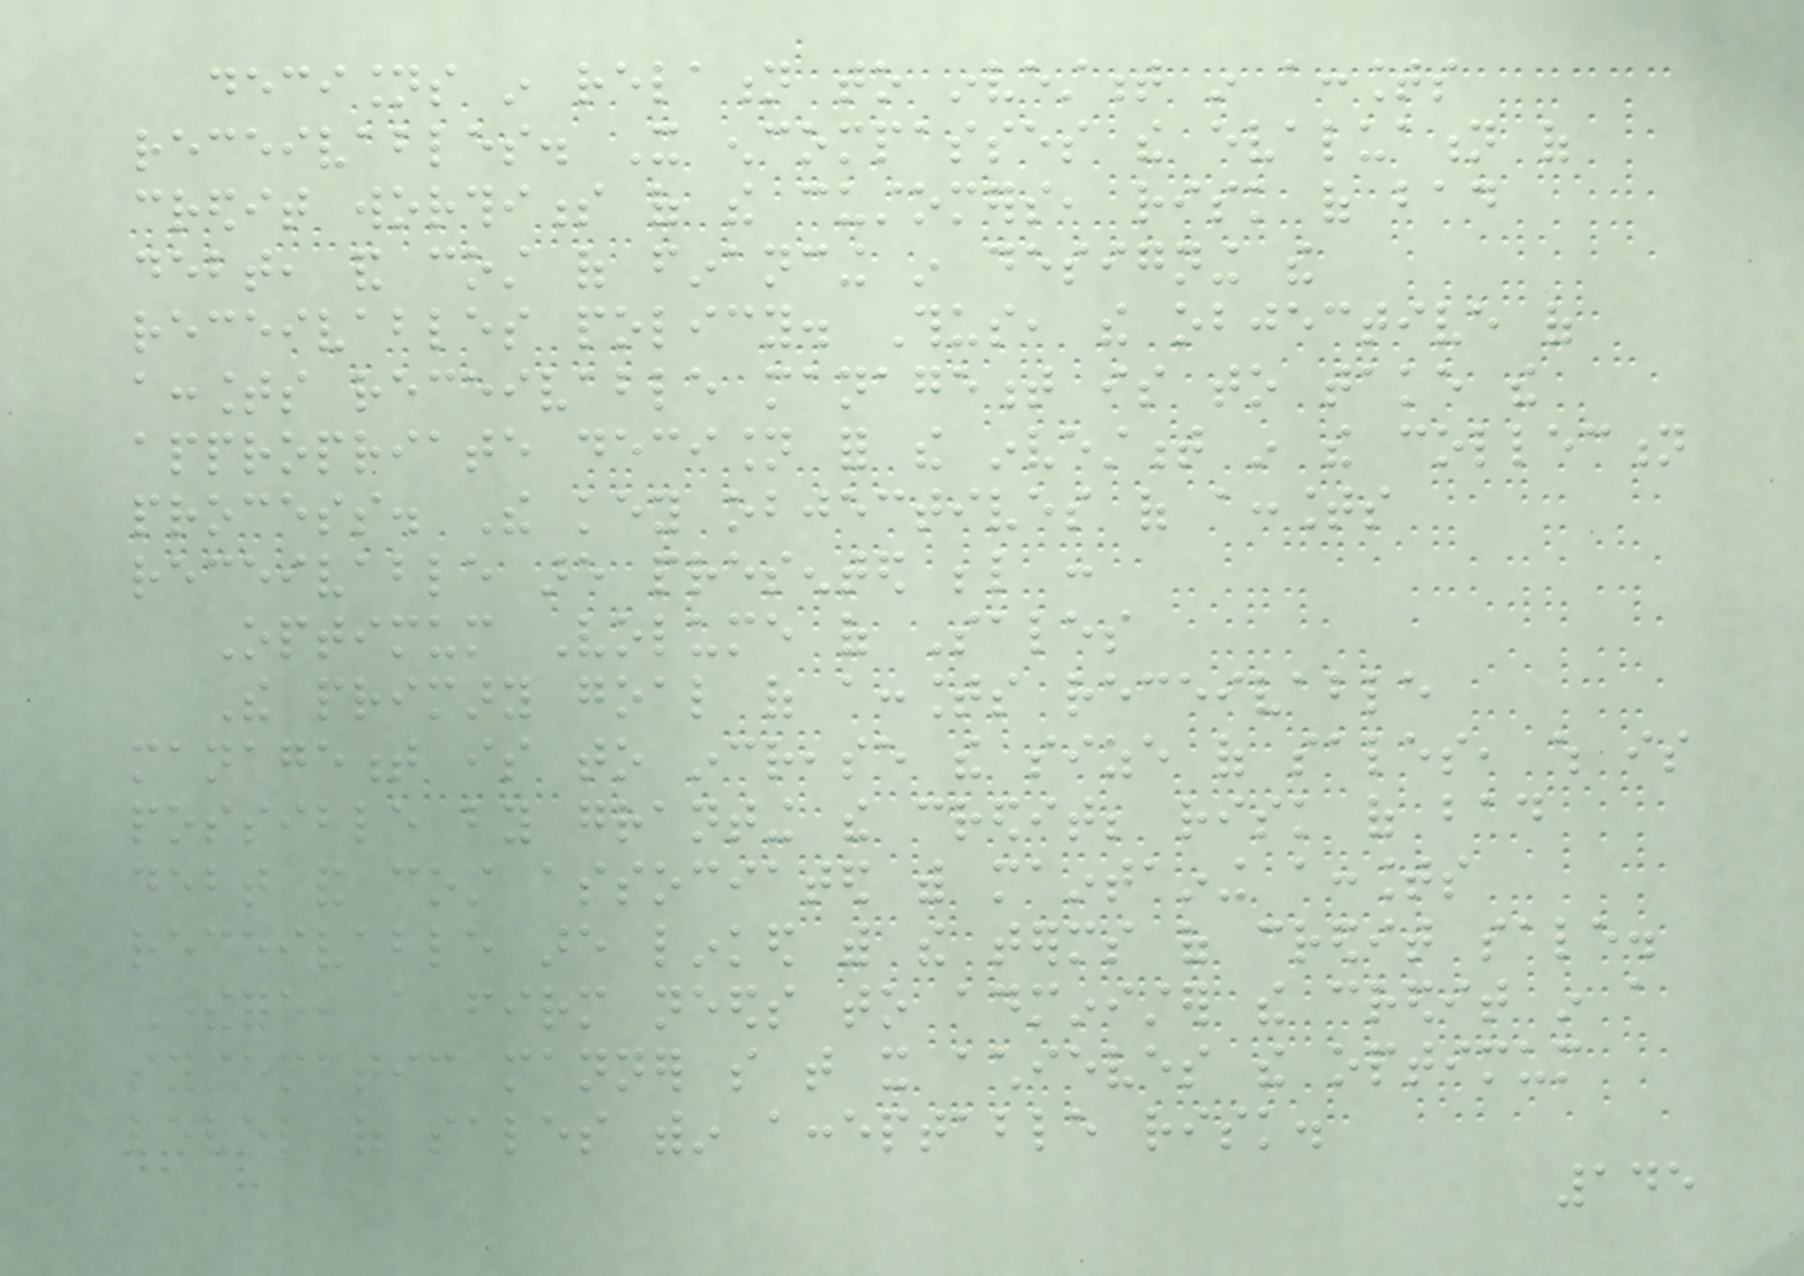decisions in relation to investment in accounts
receivables. It encompasses the evaluation of
credit worthiness of the customers, risk of bad
debt, and cost of financing in designing the
receivables policy. Thus, the objective of
accounts receivable management is to take the
appropriate decision for the investment in the collection
process. The key objectives of accounts
receivable are presented below :
Optimum Volume of Sales
The primary goal of accounts receivable
management is to increase the size of sales, which is
possible by granting the credit; risk of bad
debt and cost associated with maintaining accounts
receivable are linked with the terms of credit sale.
Therefore, a firm needs to administer the credit in a
systematic manner so that it achieves the optimum
level of sales within acceptable risk.
145
